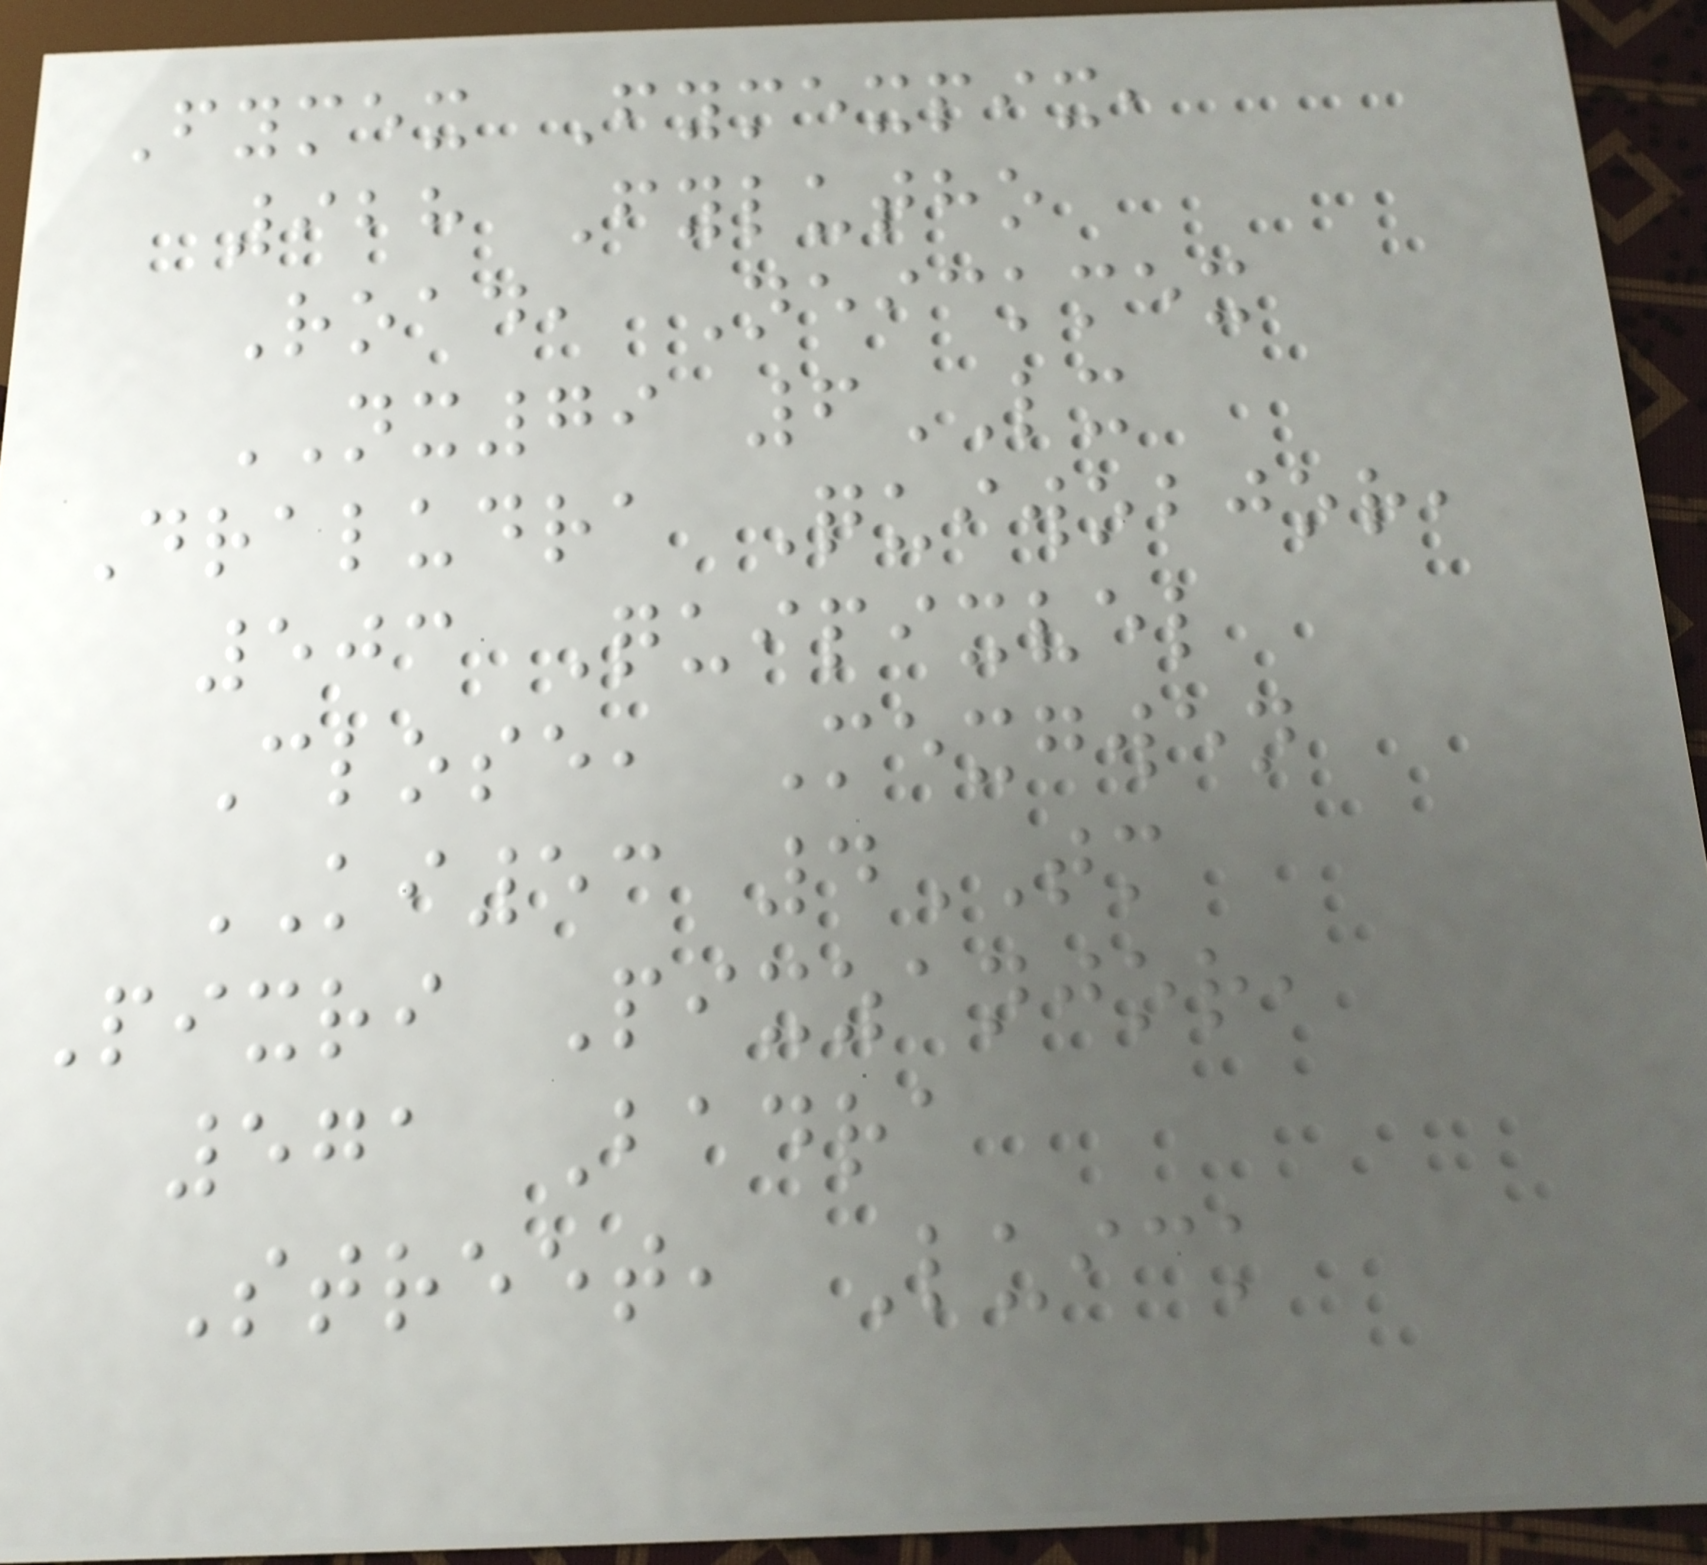Fymex Fymexpix,
928 Fylutho
Road, Neickmex
NX79 6LX
Draludra Quiwobjor,
503 Quipixvel
Close, Mexgwen
KI53 4TM
Pixri Pixzanjor,
571 Badra
Street, Luick
